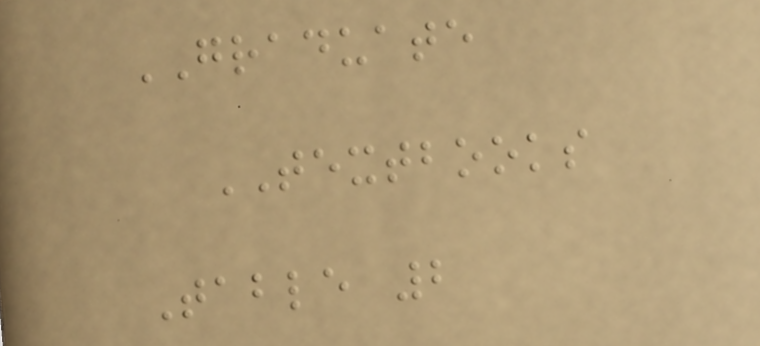GRADUATE
TEXTBOOKS
Table 2
